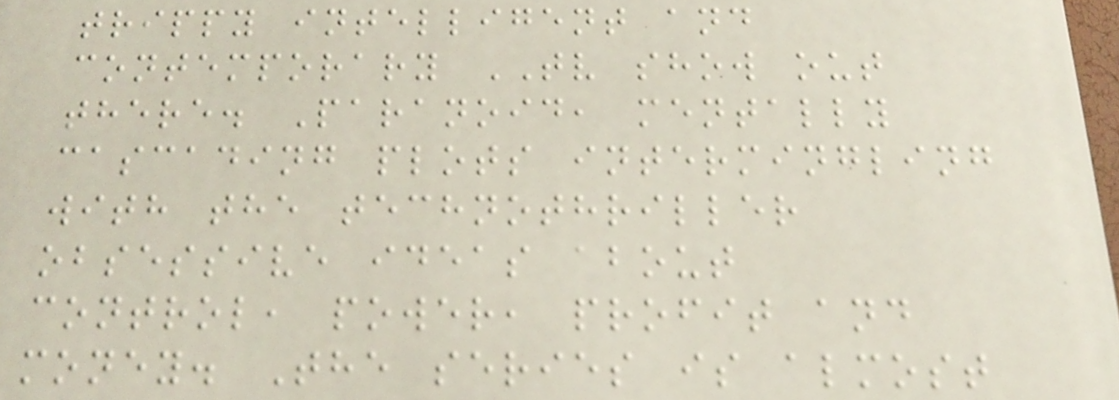trippy intelligent and
contemporary TV show out
there. Paranoid, mentally
cascading plots intermingling
with the technothriller
obsessive ideas about
control, power, profit and
money. The series is almost
